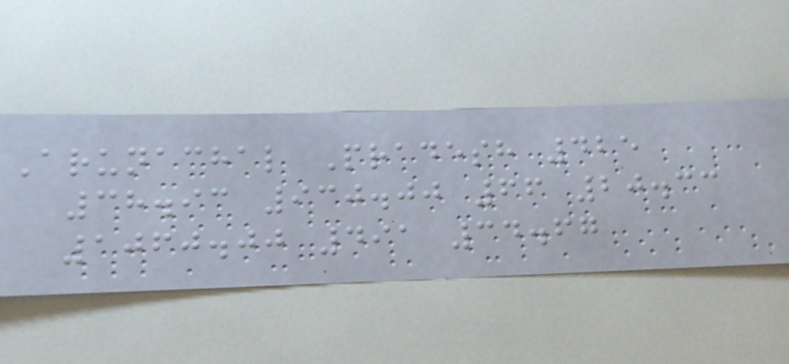Arunachal Pradesh 425
38.93 930.00 66 20.33
1060.00 491 34.67
